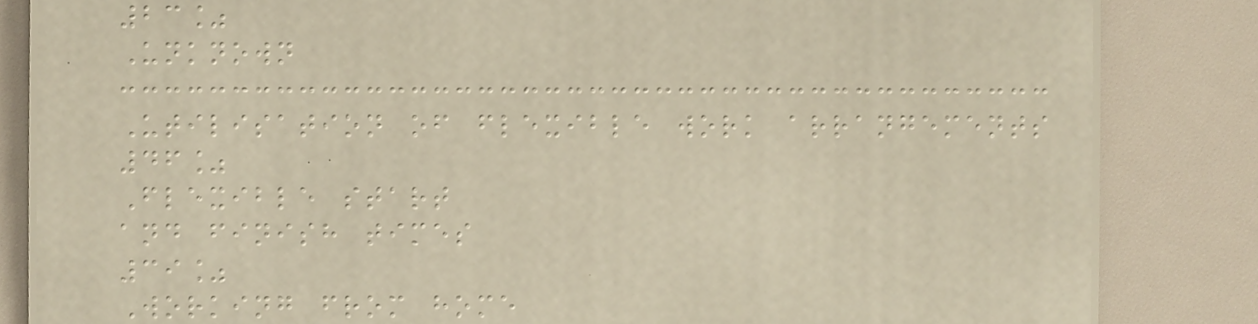23%
Unknown
Utilisation of flexible work arrangements
46%
Flexible start
and finish times
39%
Working from home
